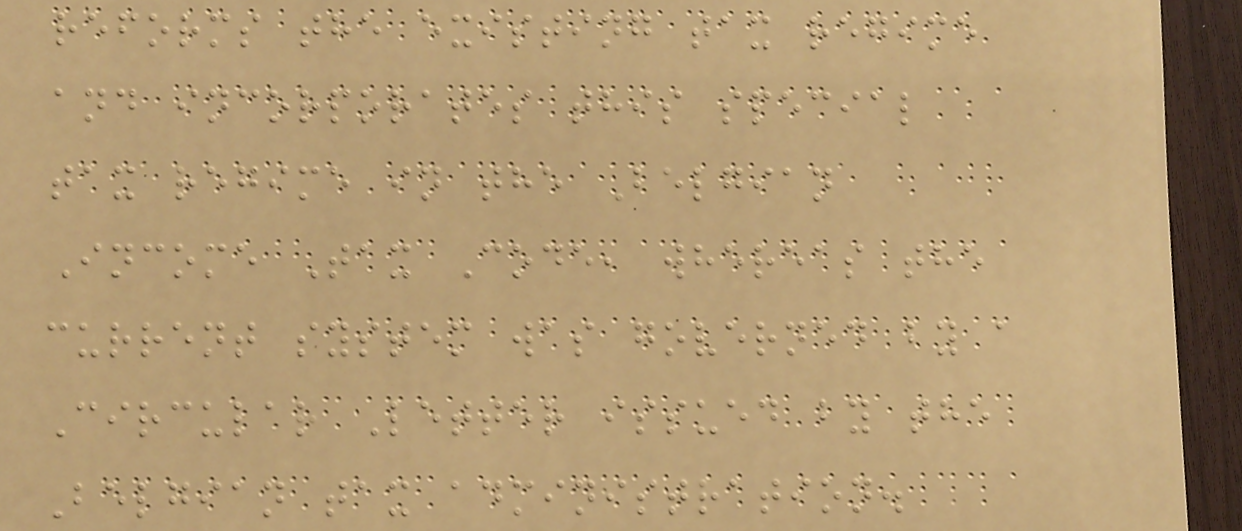reforms the existing tax regime
and incorporates this special
tax regime in the Belgian
Income Tax Code, whereas the
current system was governed by a
Circular Letter issued by the
Belgian tax administration.
